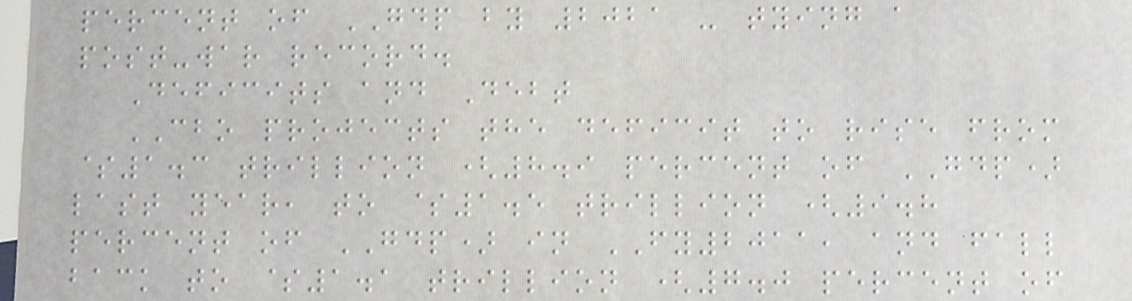percent of GDP by 2021 - tying a
post-war record.
Deficits and Debt
CBO projects the deficit to rise from
$1.3 trillion (8.9 percent of GDP)
last year, to $1.5 trillion (9.8
percent of GDP) in FY2011, and fall
back to $1.1 trillion (7.0 percent of
